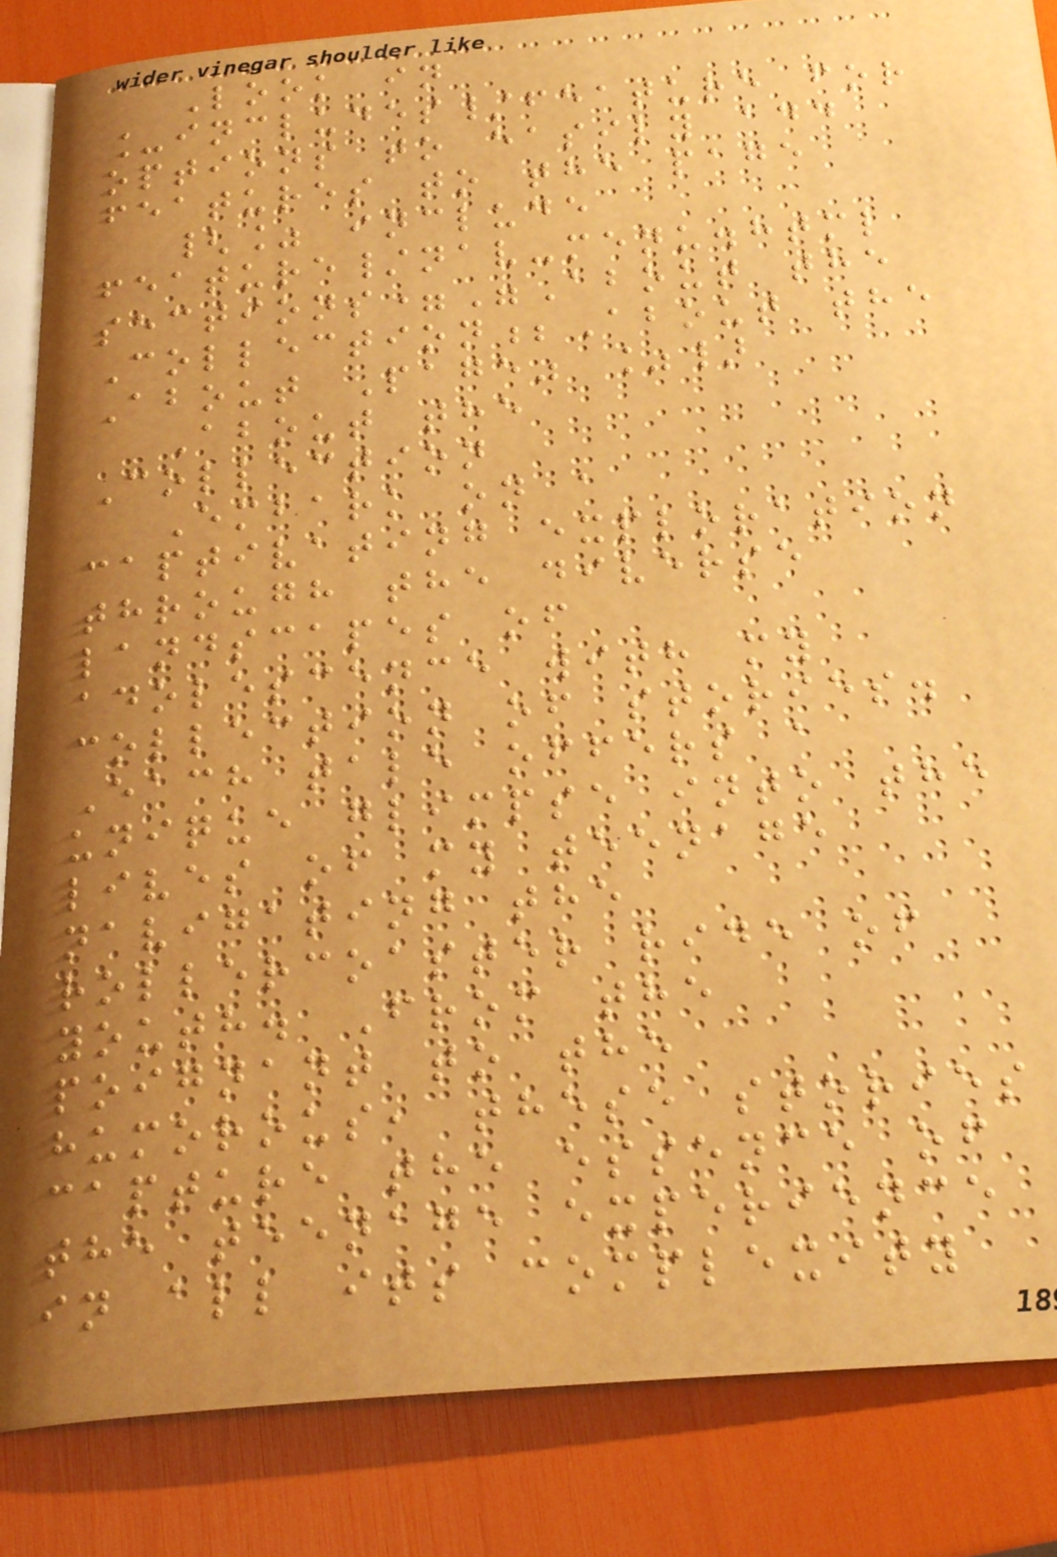Look in
_includes/feature for
options to easily add
features to the page
{% include
feature/nav-menu.html
sections="About the
Collection;About the
About Page" %}
About the
Collection
Embark on a
captivating exploration
through the diverse
landscapes of
adolescence with my
collection of stories.
Each tale offers a
unique glimpse into the
lives of my teenage
navigating the
rollercoaster ride of
youth. From the
poignant to the
humorous, these stories
capture the essence of
the teenage experience
in all its complexity
